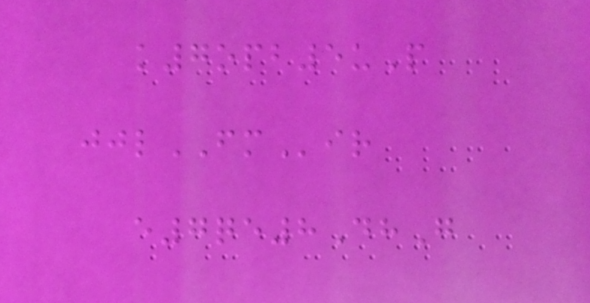k7opb5uP
jjlFMir
e7qe8DhG
